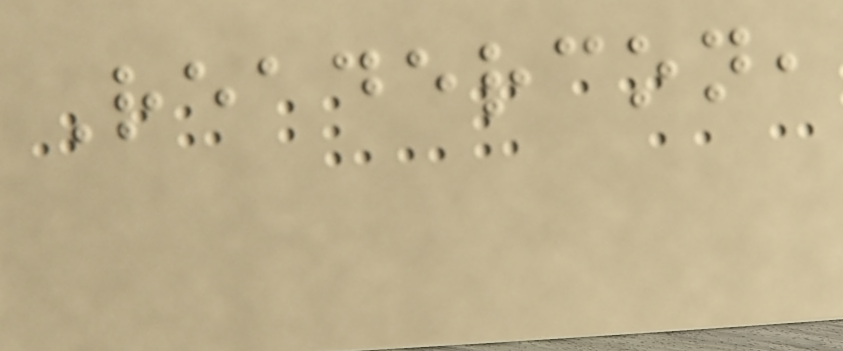Readercon,
